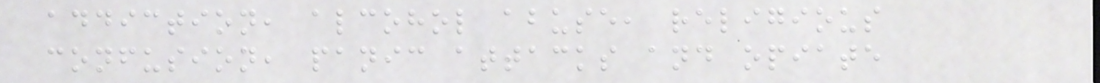addiction, alcohol abuse, religious
confusion, panic attacks and opiate
